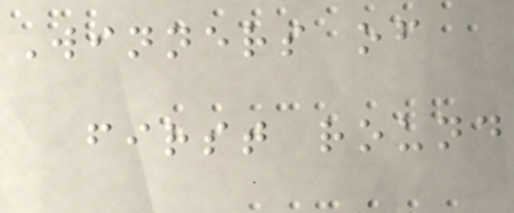Winners of
first round
